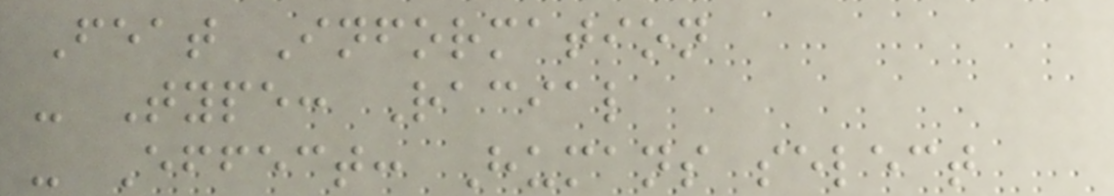Feat Information
- Type: Racial
- Effect: Humans select
